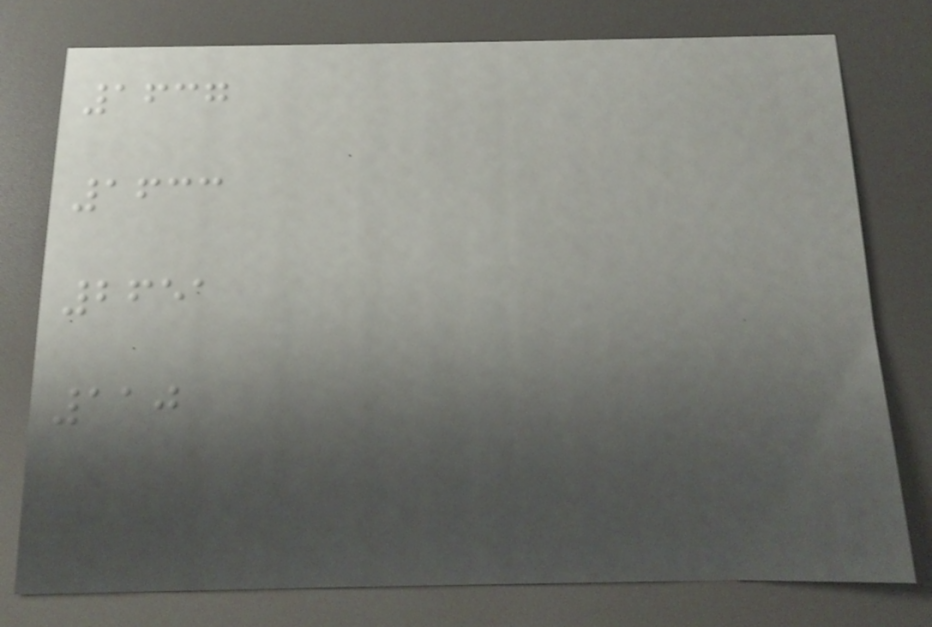1637
1633
2651
110
